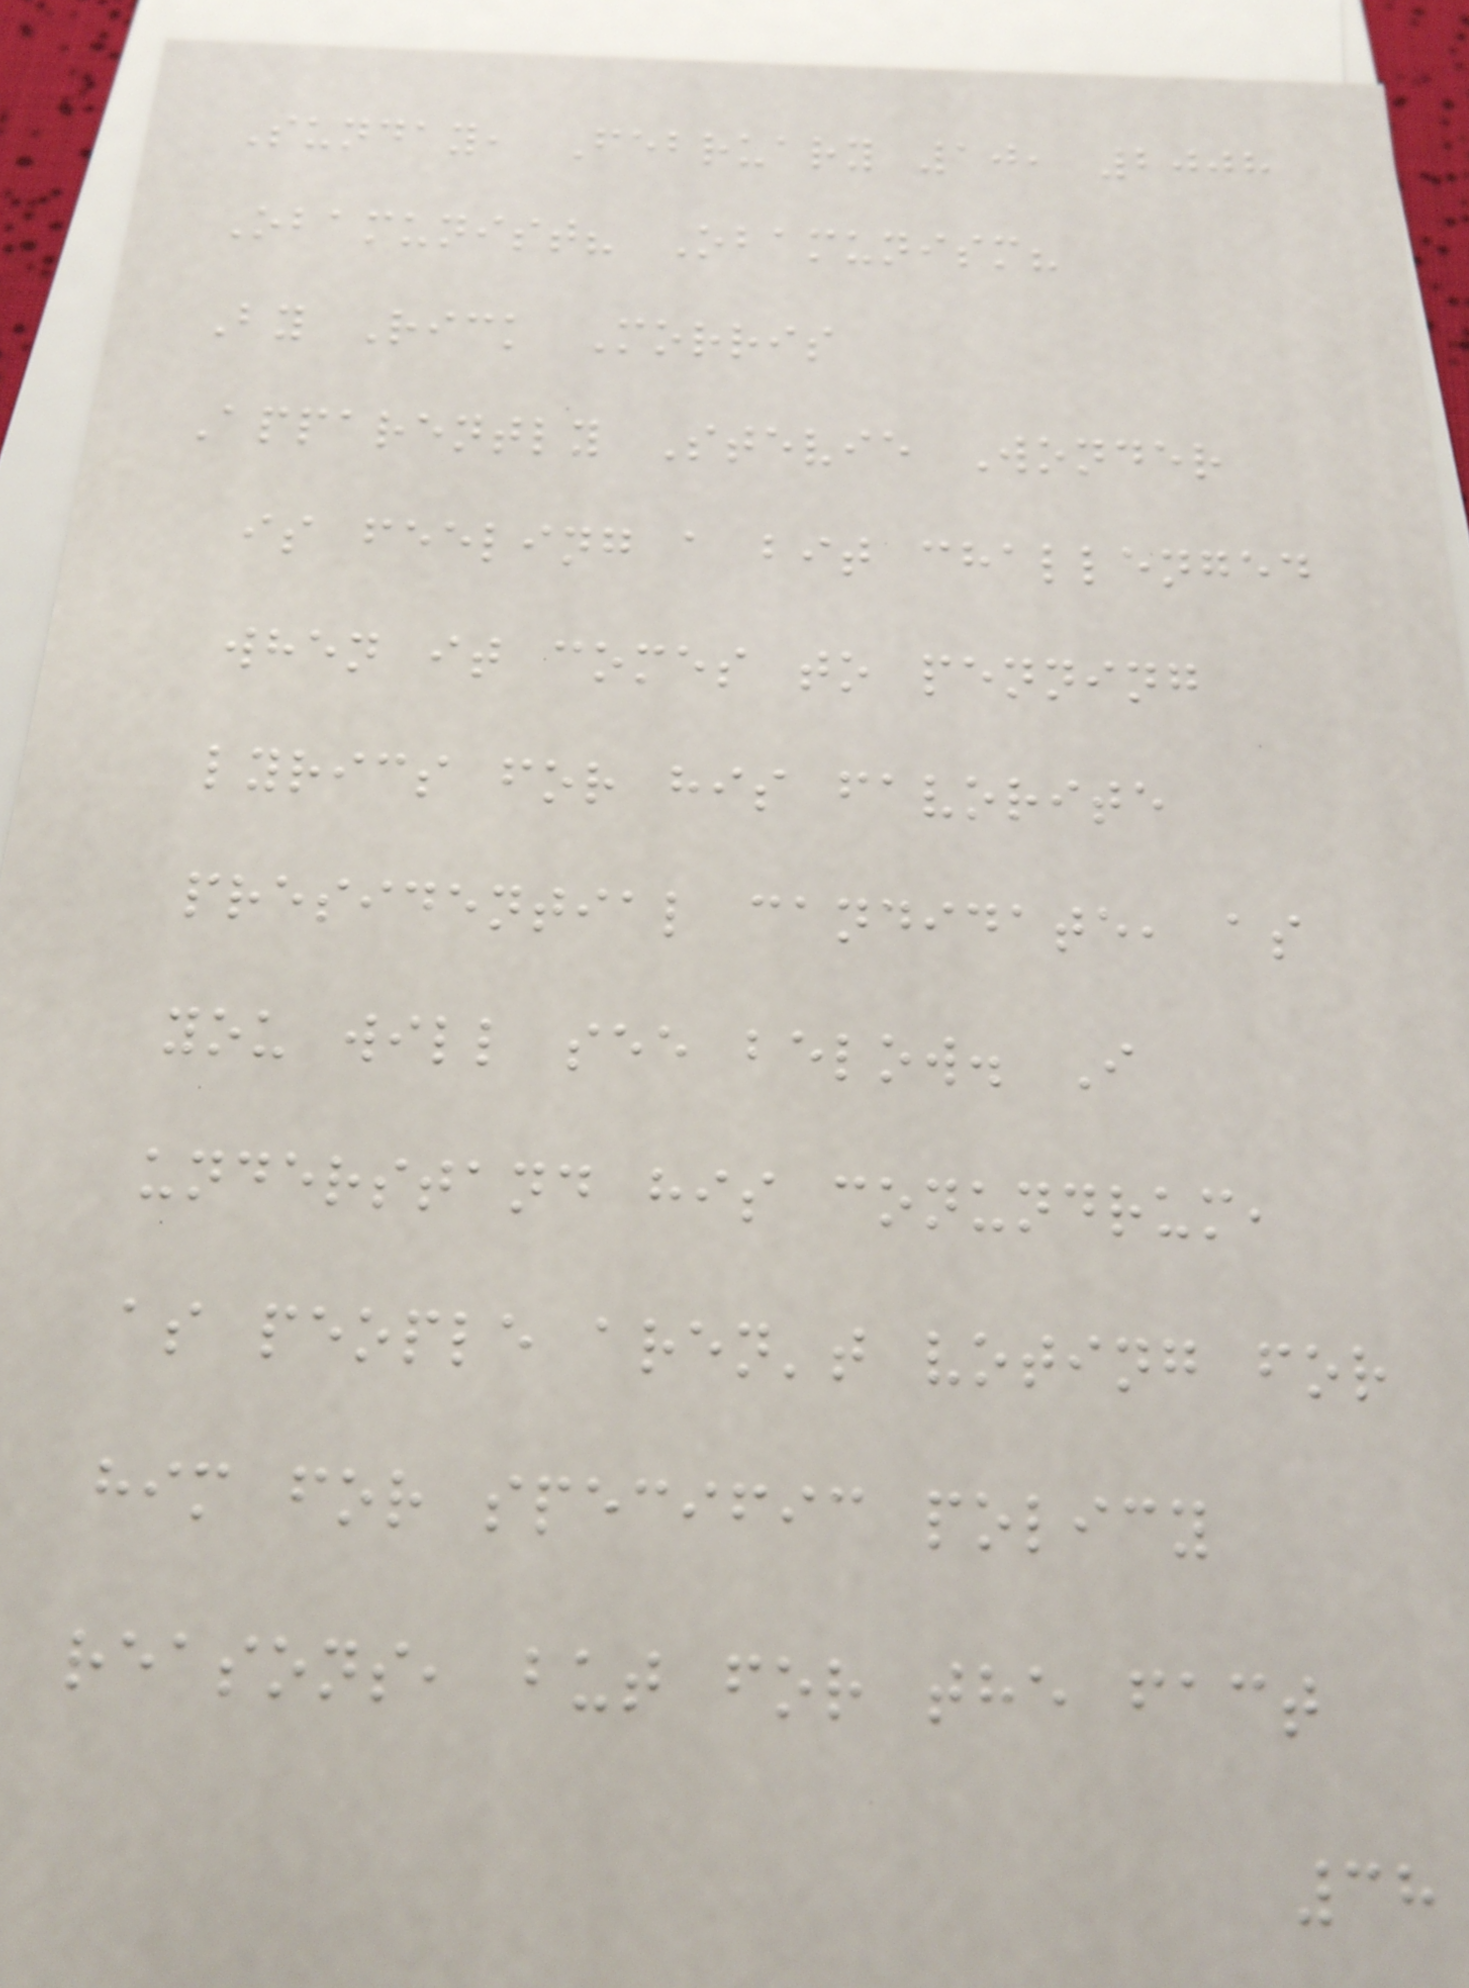Sunday, February 10, 2008
Obamunist? Obamunism?
By Rick Morris
Apparently Stevie Wonder
is feeling a bit challenged
when it comes to penning
lyrics for his favorite
presidential candidate, as
you will see below. I
understand his conundrum,
as people aren't voting for
him for specific policy
reasons, but for the fact
38
